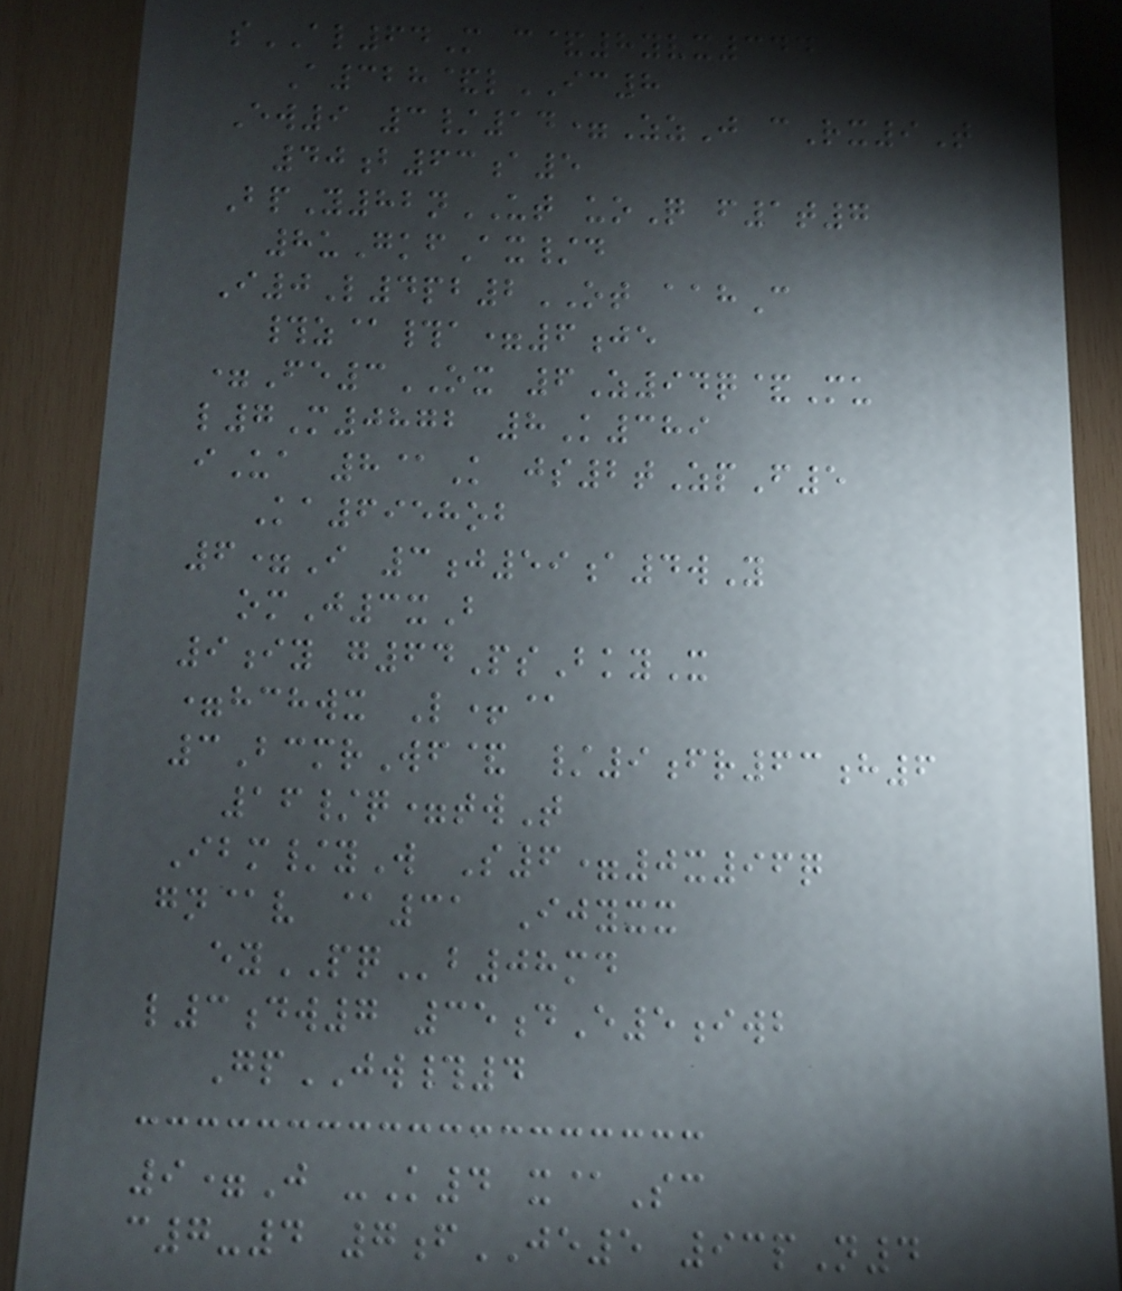sAL64M c&8yvx344
A328&lIC8
Ew9 3/14=ZzJ cRx9T
40b63a5
BpY82nUT uoQ f1t7
8uGkfAx/d
I0L4pb2OT aahC
#z@#a=6je
=Fe3OX 6Z94q&Mu
l7M0872 8K389
iUa 8@K js2tZpF5
Ka6958ob
6=I 3j59a4wY
omJ3xB
9iy g64PsBkyX
=hchwx L+@
3BcmrWf& /9fr63h6
16/q=twT
Ibm/yW S6=0x96q
gn@v @31 Ijyxx
eyPQb08md
l3dw7 35dE5iwb
GpJW#4
9=J -K4 x@Sc
c7-4 7fJE5 93pN4
